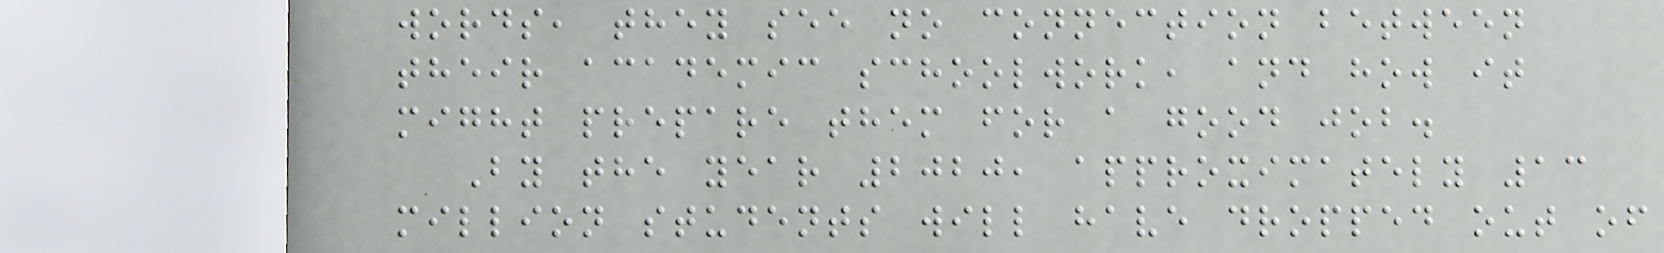words, they see no connection between
their academic schoolwork, and how it
might prepare them for a good job.
By the year 2020, approximately 13
million students will have dropped out of
